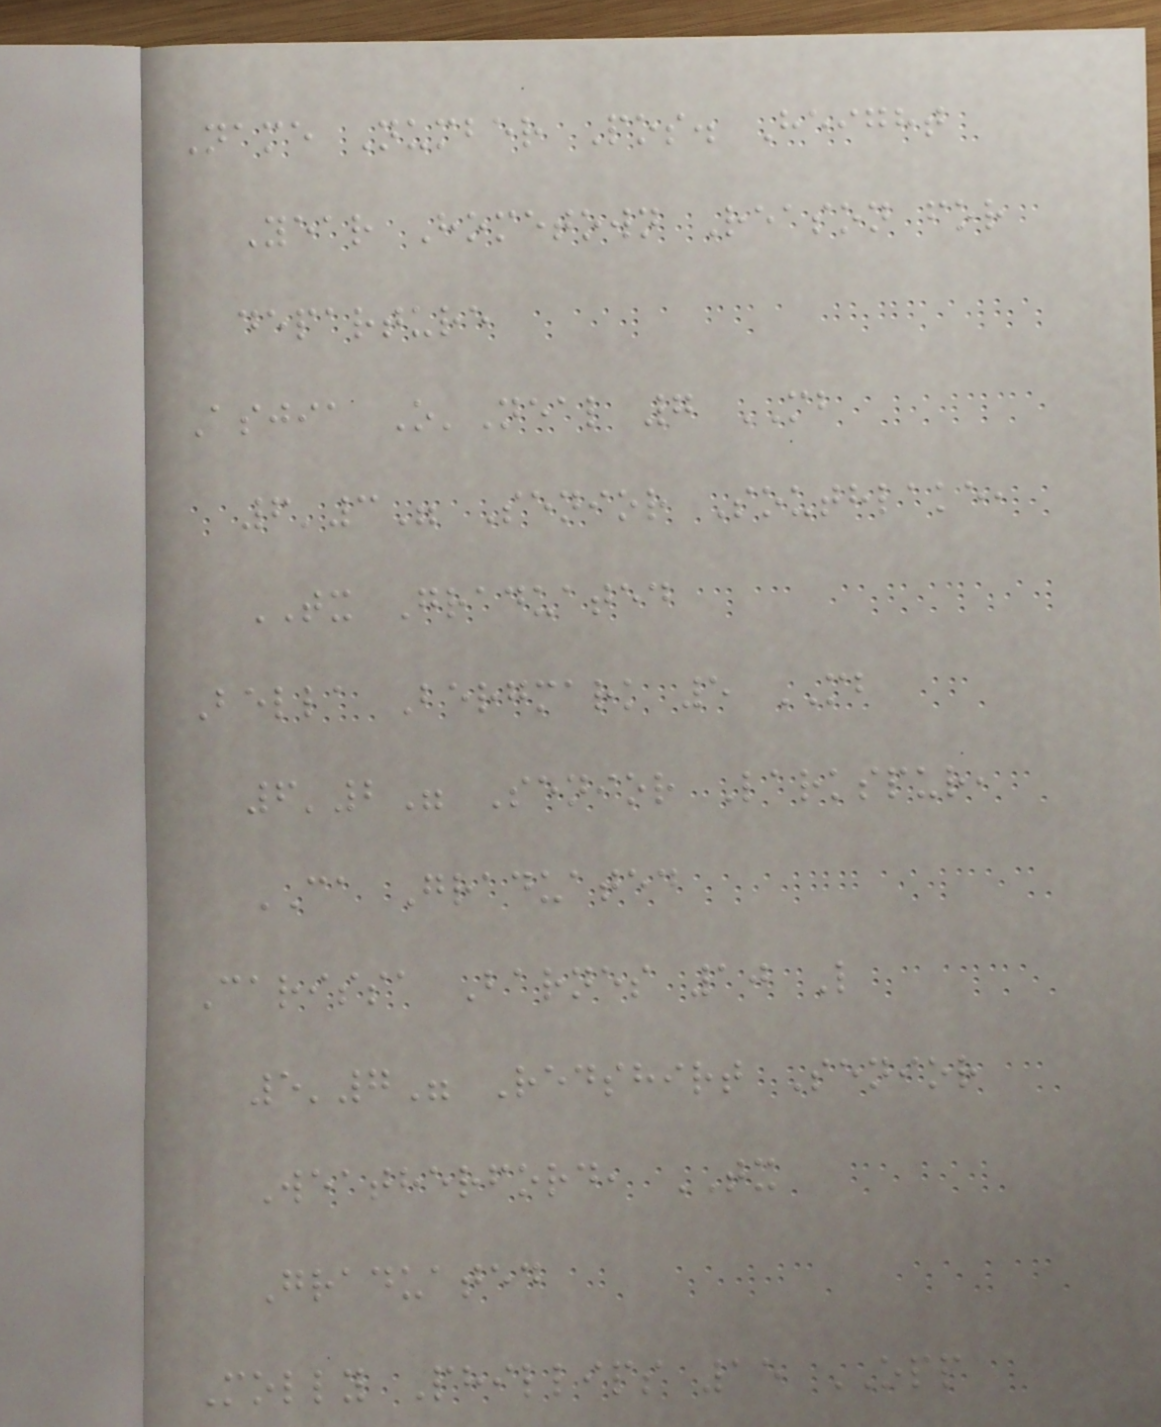Name Number Pos. Height
Year Hometown Reason for
departure
Asjia O'Neal 7 MB
6'3" Senior Southlake,
TX Graduated
Bella Bergmark 5 MB
6'2" Senior Larkspur,
CA Graduated
Carissa Barnes 10 L
5'7" Redshirt Senior
Weatherford, TX
Graduated
Molly Phillips 15 OPP
